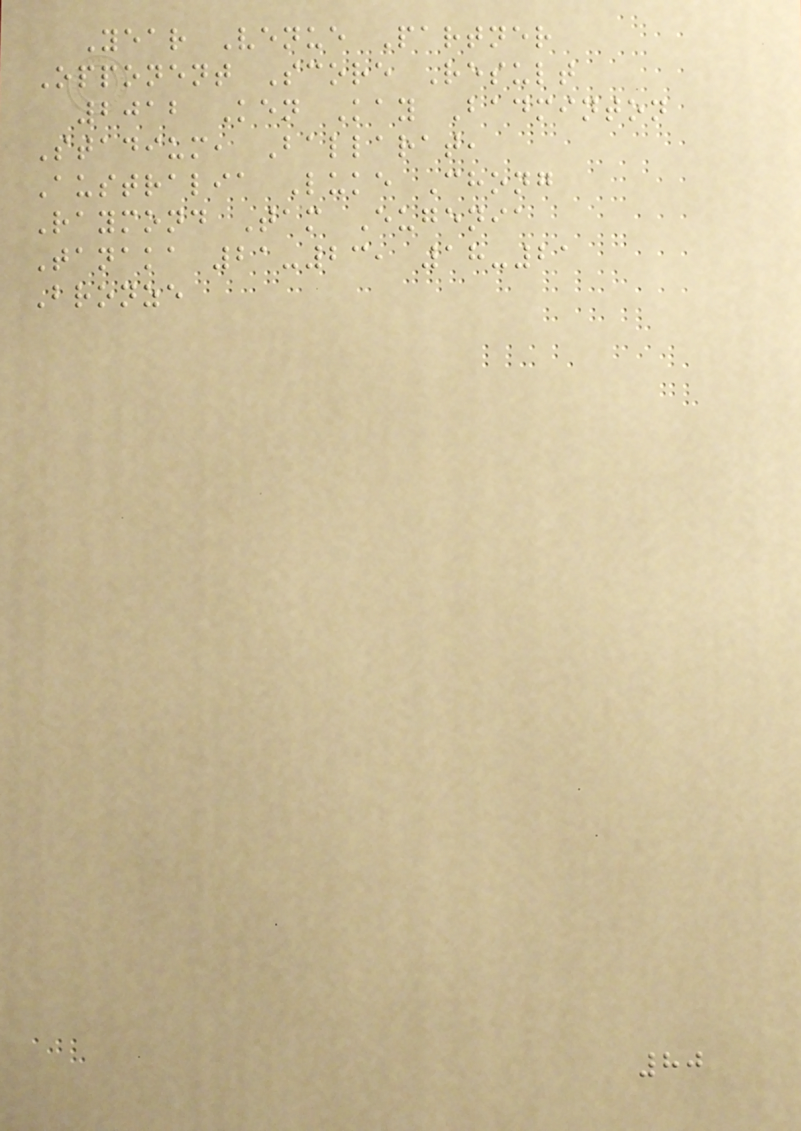Year Venue Partner
Opponent Score Result
2012 Ken Kay Badminton
Stadium, Ballarat,
Australia Luke Chong
Raymond Tam Eugenia
Tanaka 21-23, 18-21
Bronze
80
